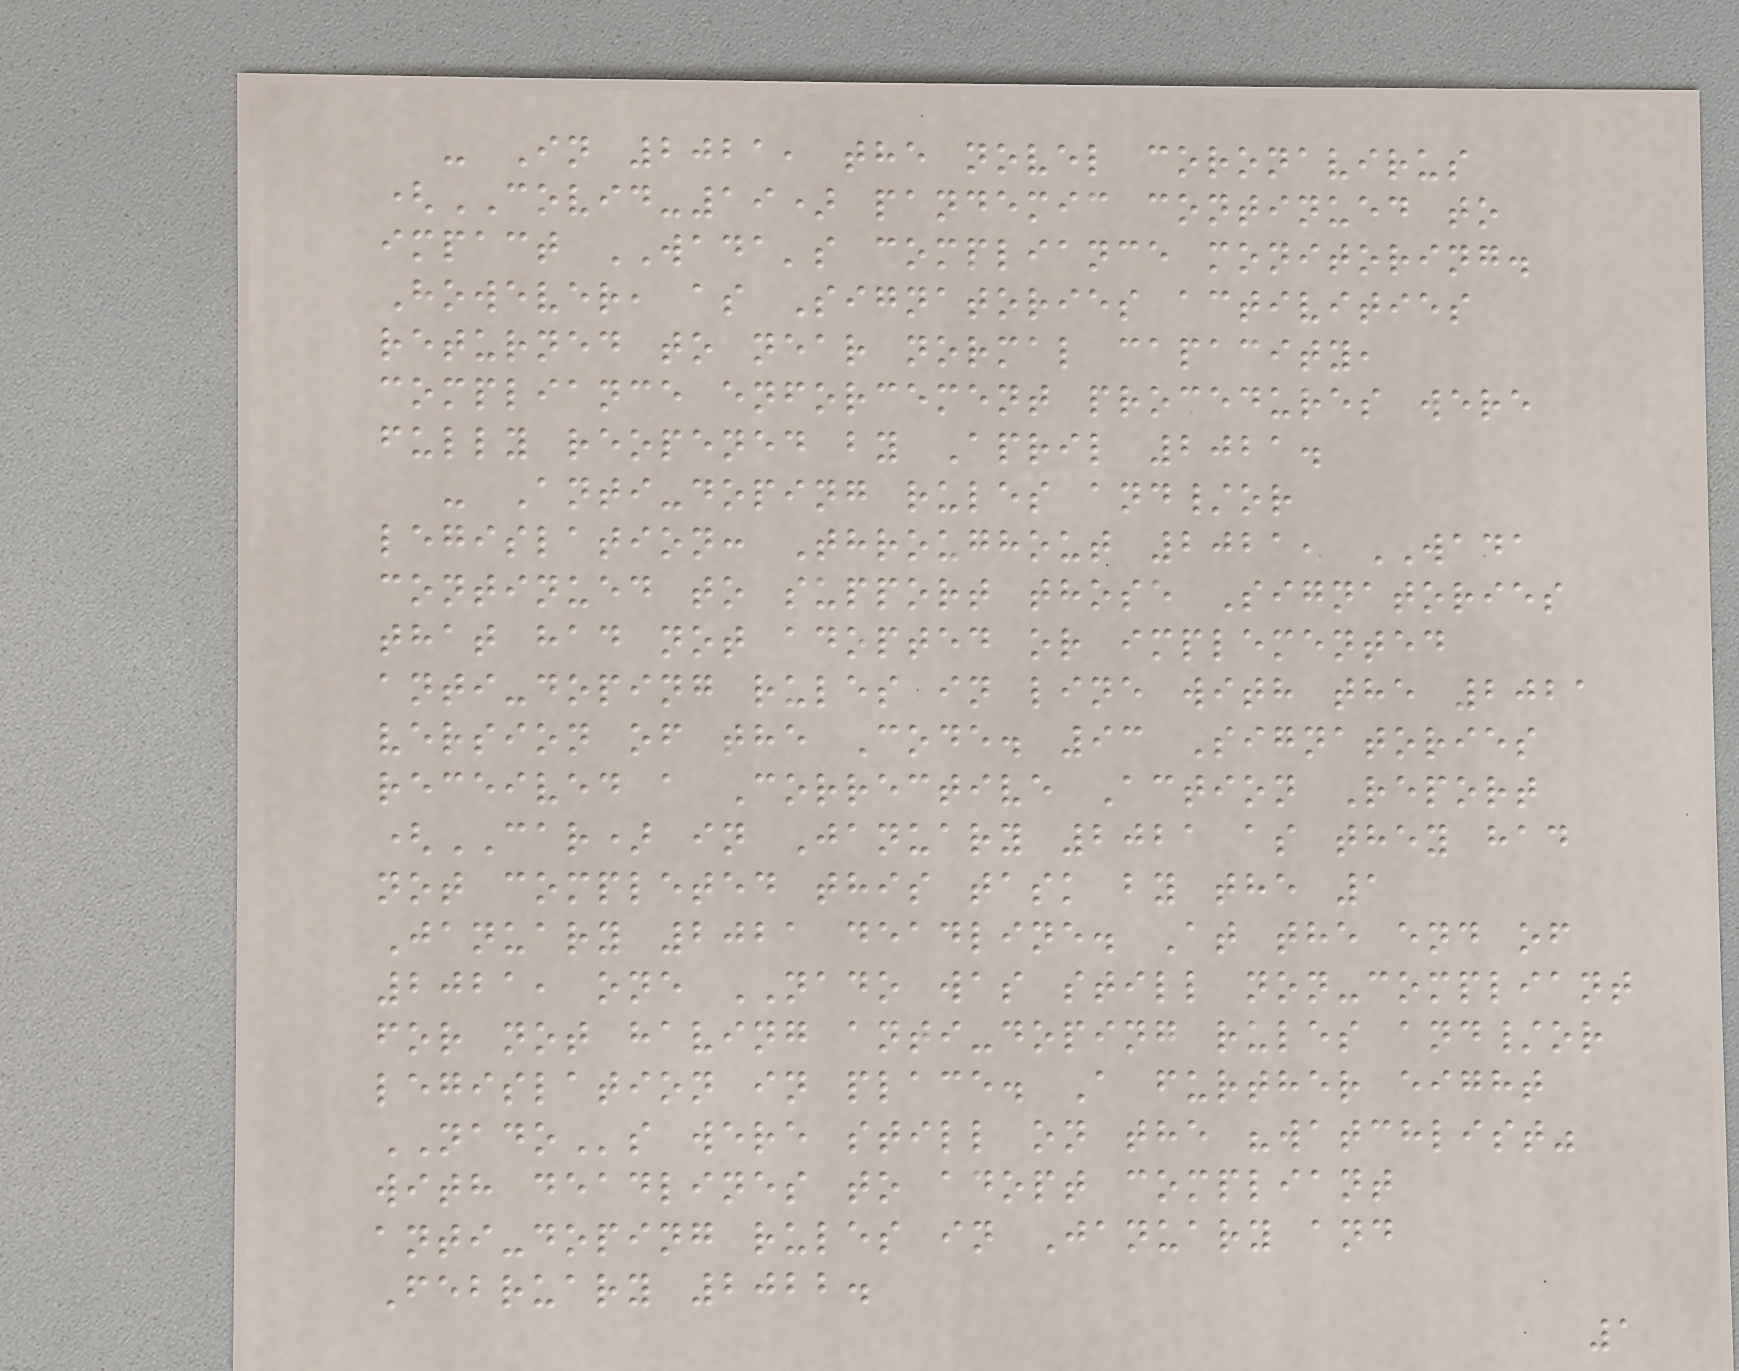- In 2021, the novel coronavirus
(COVID-19) pandemic continued to
impact WADA's compliance monitoring.
However, as Signatories activities
returned to near normal capacity,
compliance enforcement procedures were
fully reopened by April 2021.
- Anti-doping rules and/or
legislation: Throughout 2021, WADA
continued to support those Signatories
that had not adopted or implemented
anti-doping rules in line with the 2021
version of the Code. 93 Signatories
received a Corrective Action Report
(CAR) in January 2021 as they had
not completed this task by the 1
January 2021 deadline. At the end of
2021, one NADO was still non-compliant
for not having anti-doping rules and/or
legislation in place. A further eight
NADOs were still on the "watchlist"
with deadlines to adopt compliant
anti-doping rules in January and
February 2022.
1
